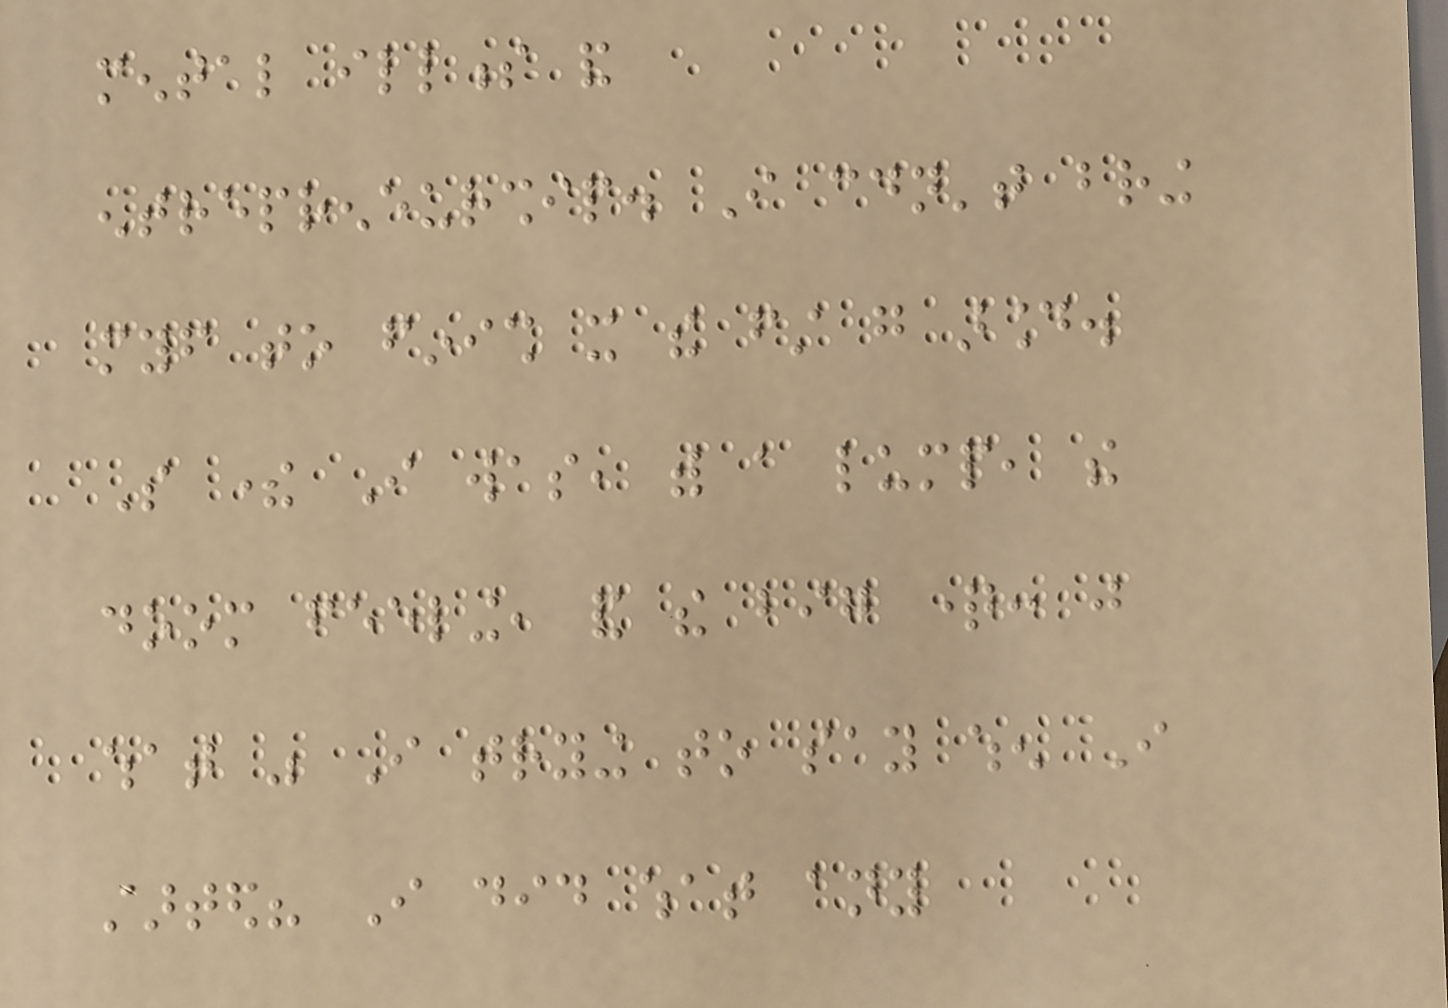mental illness and
entrepreneurship. I couldn't bring
myself to finish it the first go around.
So there I was, with a lump, the
doom feeling, and the big question: just
what was I trying to say when I
started? I did what any
